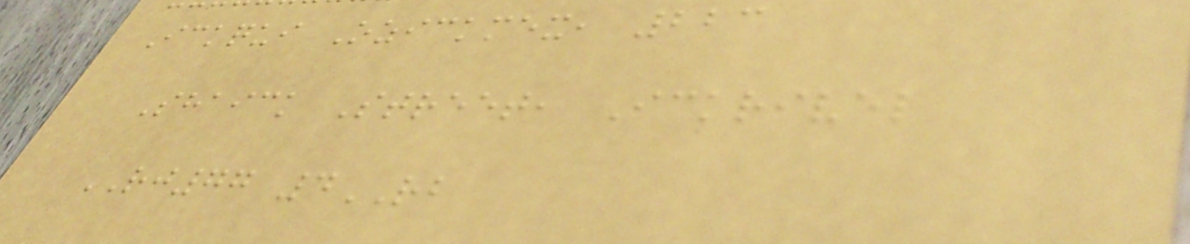Ickqui Ozickmex, 223
Shaick Street, Ickrivel
RJ77 4RB
